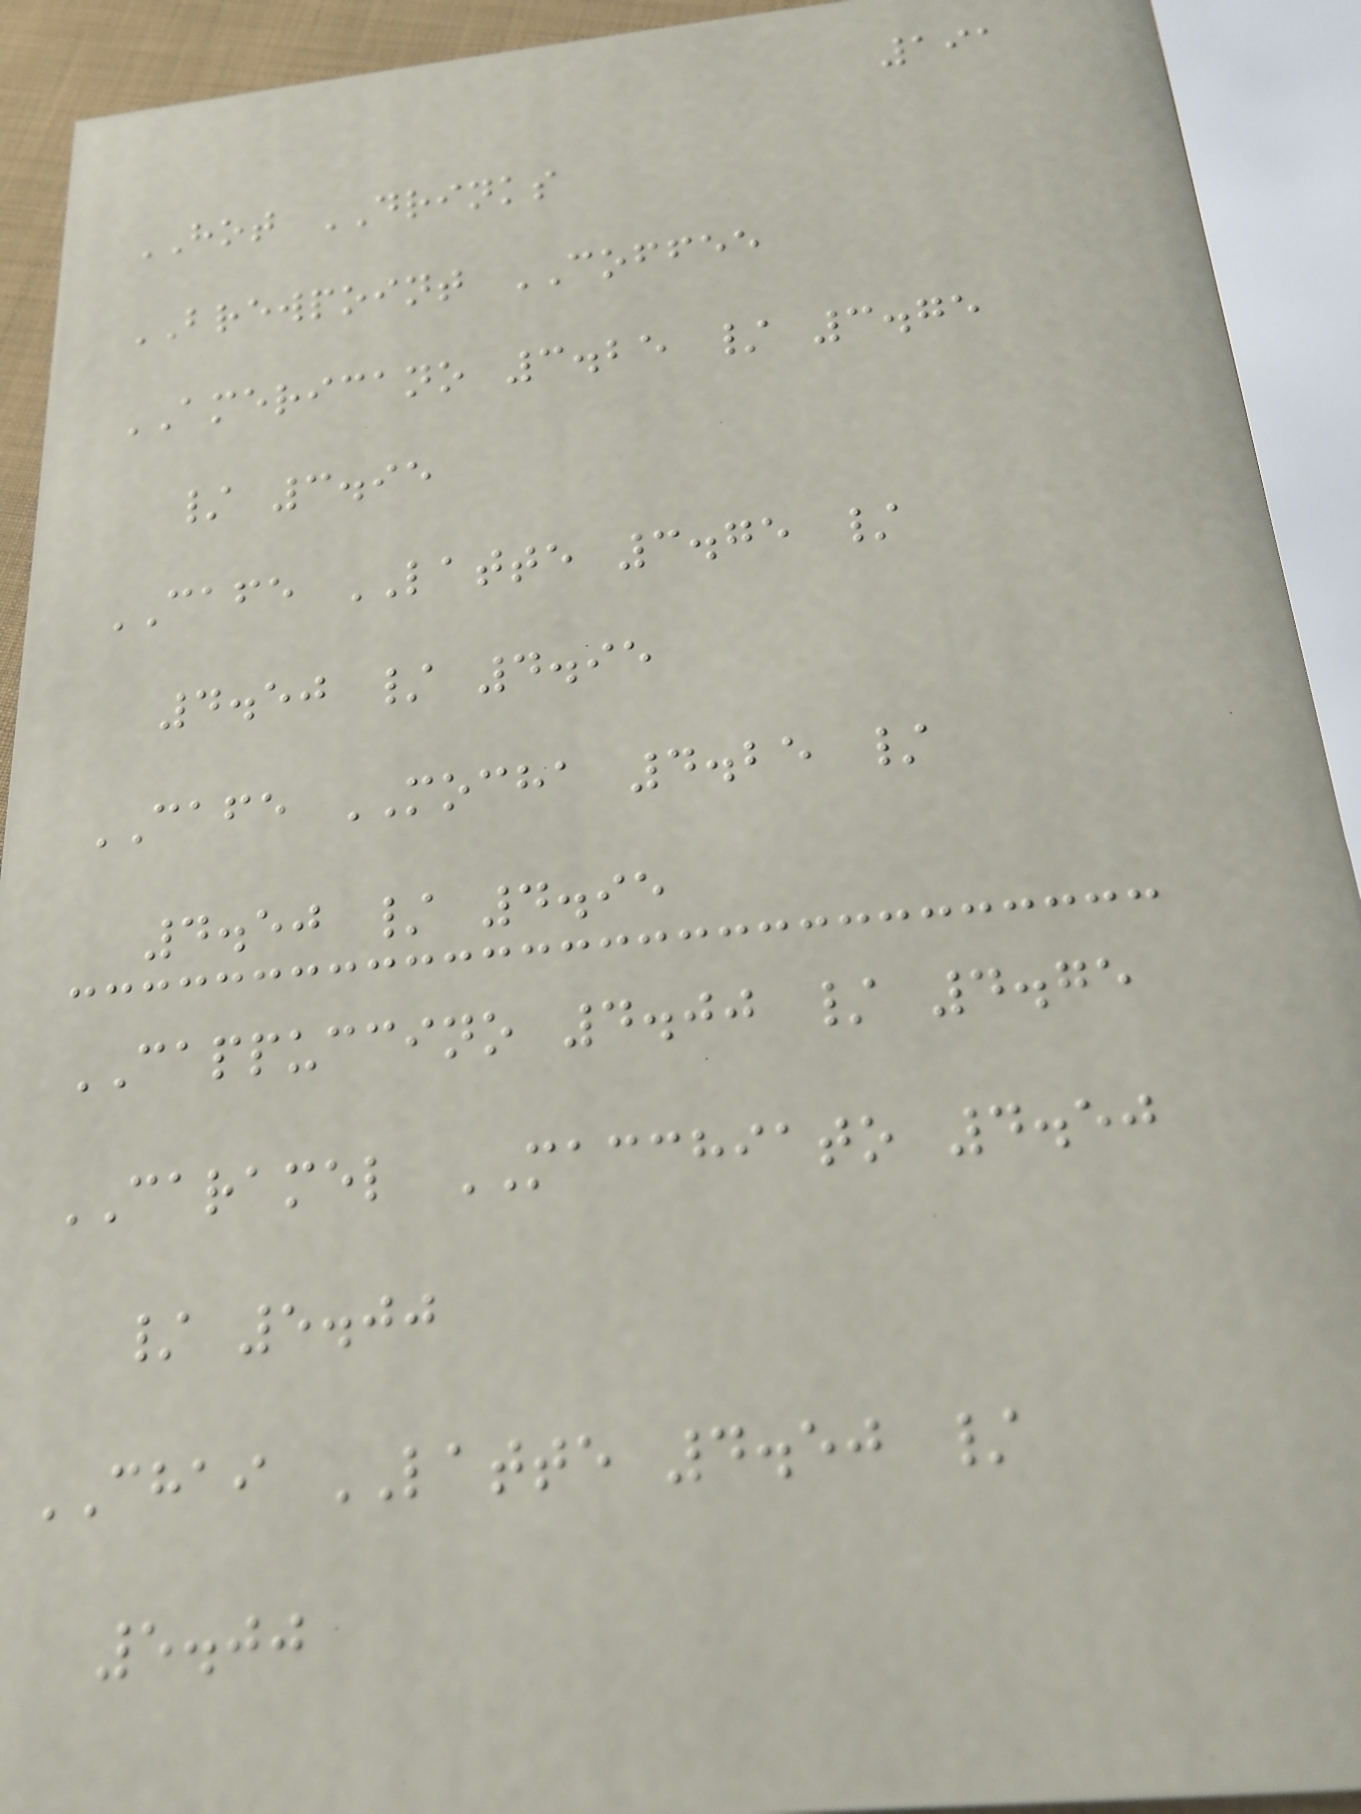191
HOT DRINKS
BREWPOINT COFFEE
AMERICANO 3.25 / 3.75
/ 3.95
CAFE LATTE 3.75 /
4.50 / 4.95
CAFE MOCHA 4.25 /
4.50 / 4.95
CAPPUCCINO 4.00 / 4.75
CARAMEL MACCHIATO 4.50
/ 5.00
CHAI LATTE 4.50 /
5.00
